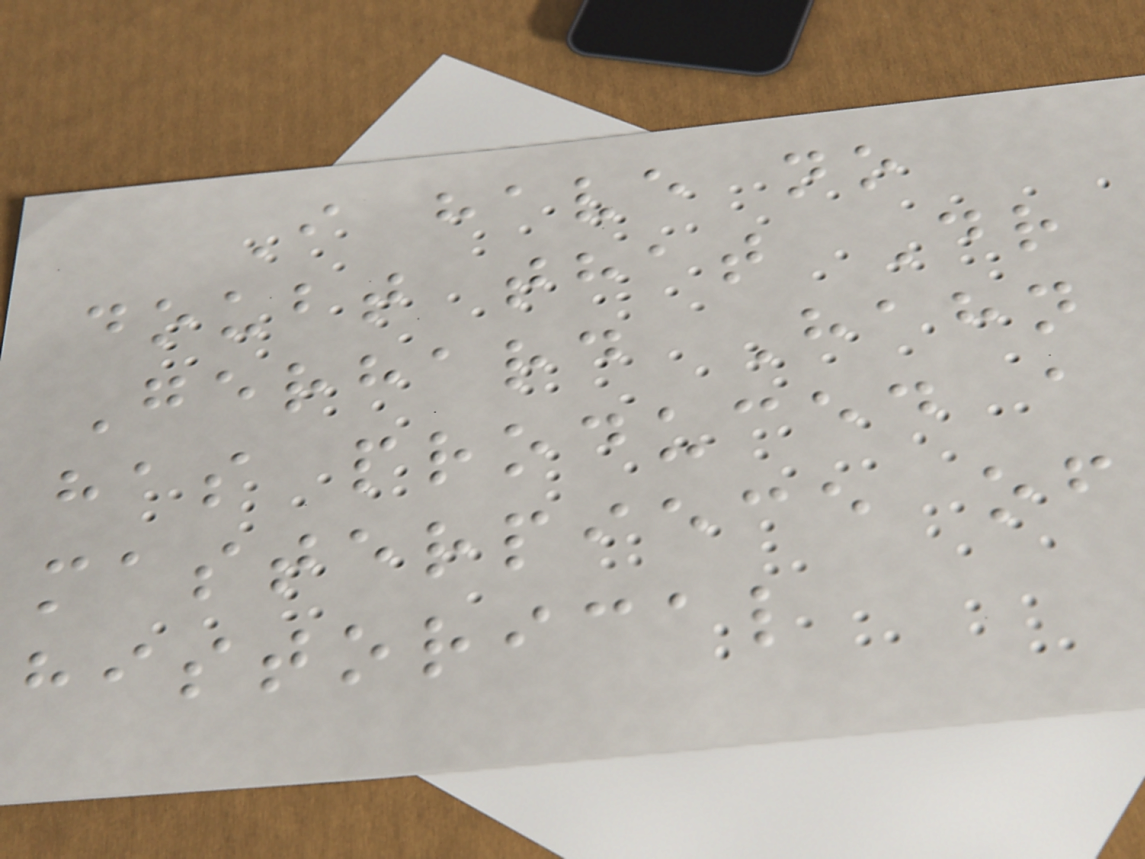I have no
doubt that Dr
Gerhard Hahn
has produced a
masterpiece of
historical
